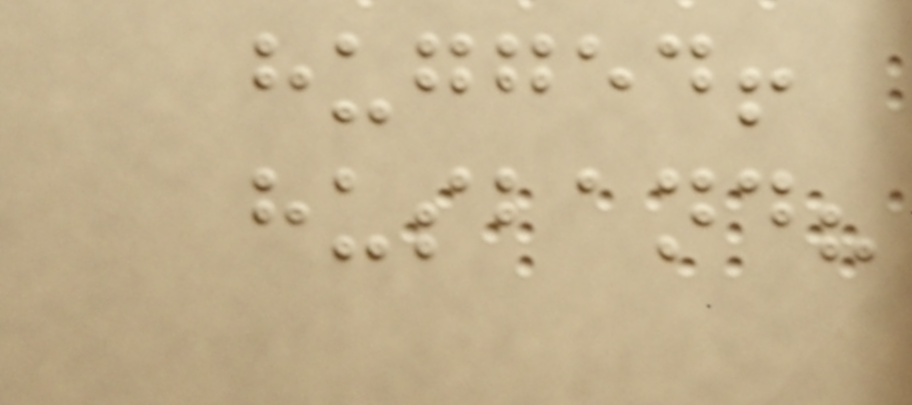hugged!
husband?
